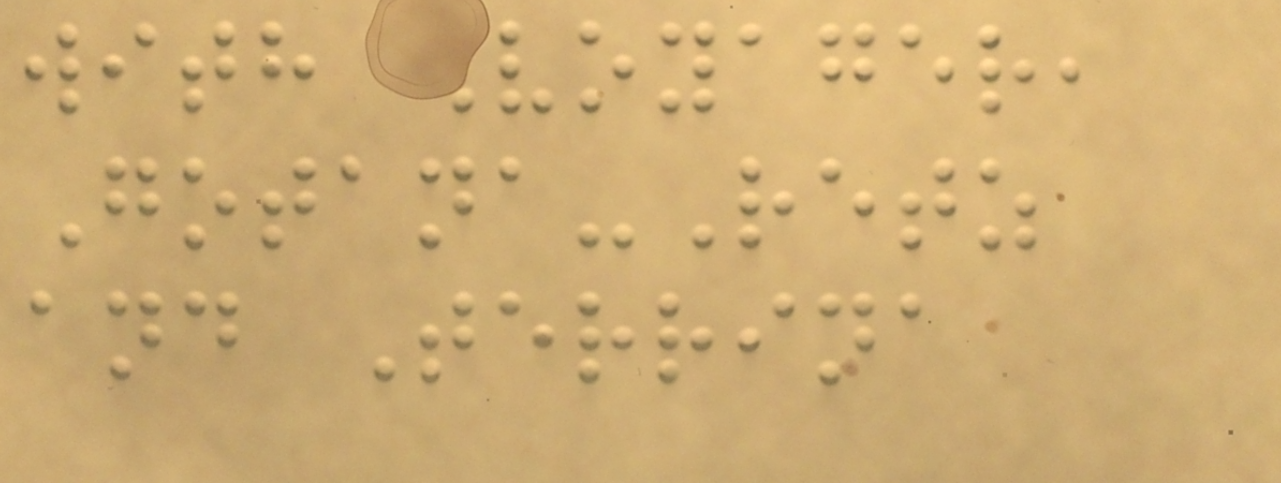with Voyager,
Gotana-Retz
and Terrina
